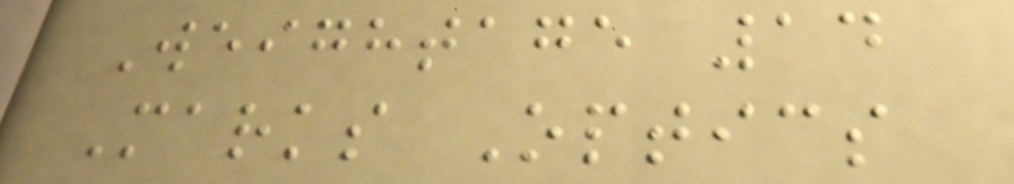Weightage 14
Marks Optics
